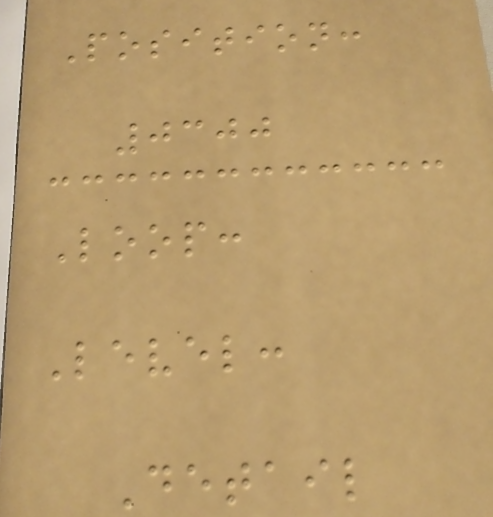Position:
0300
Loop:
Level:
Detail
